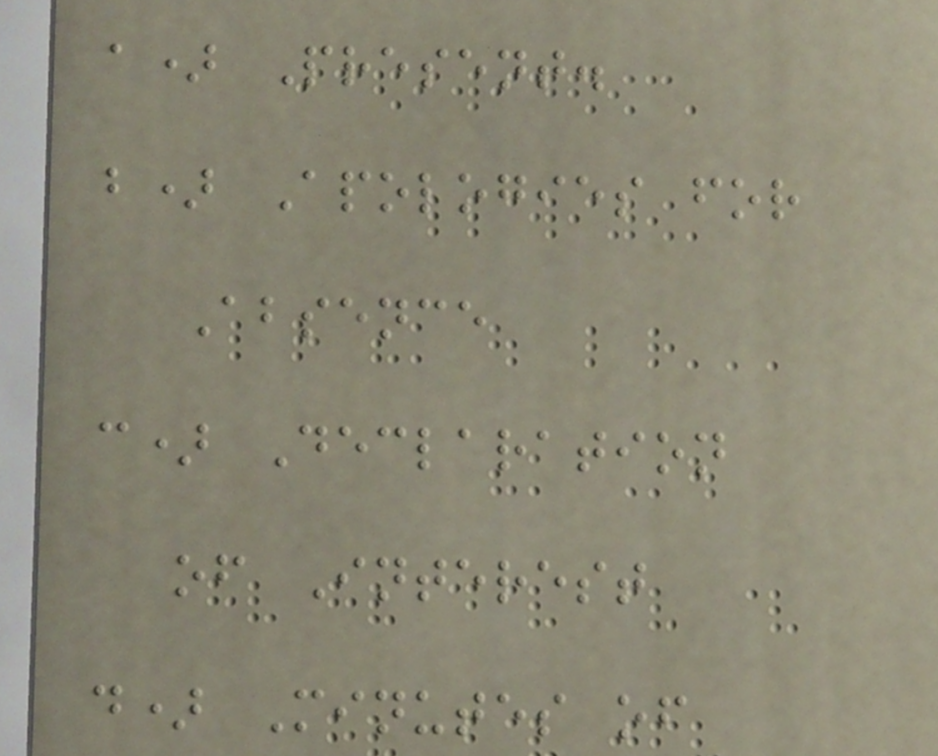a) Present.
b) Apologies for
Absence
c) Declaration
of Interest
d) Minutes of
